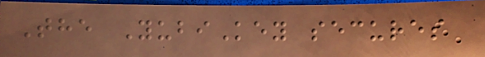The YubiKey secures
